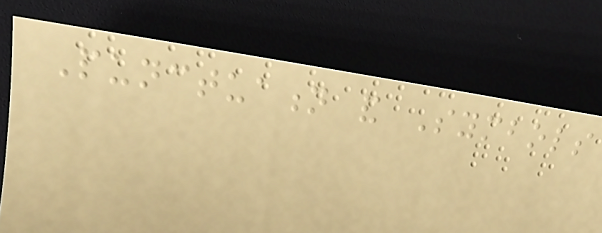Punctuation and Symbols
